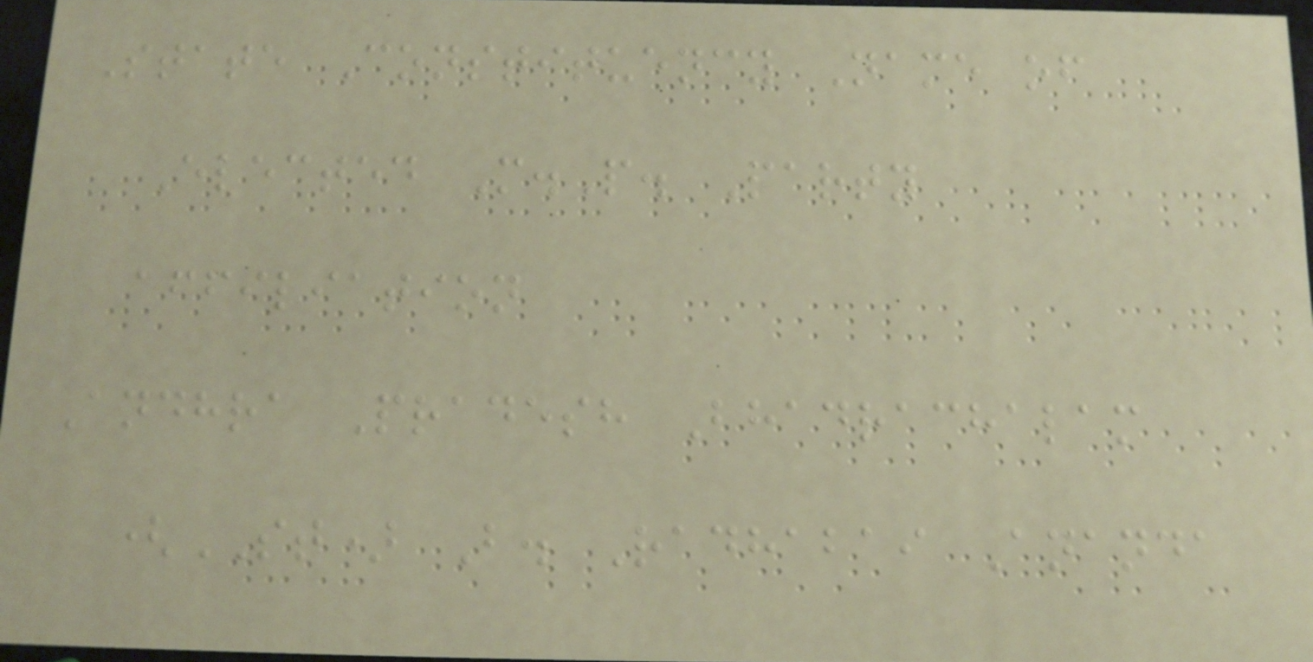State Constituency Name of
Elected M.P. Party
affiliation
Andhra Pradesh Bhadrachalam
(ST) B. Radhabai Ananda
